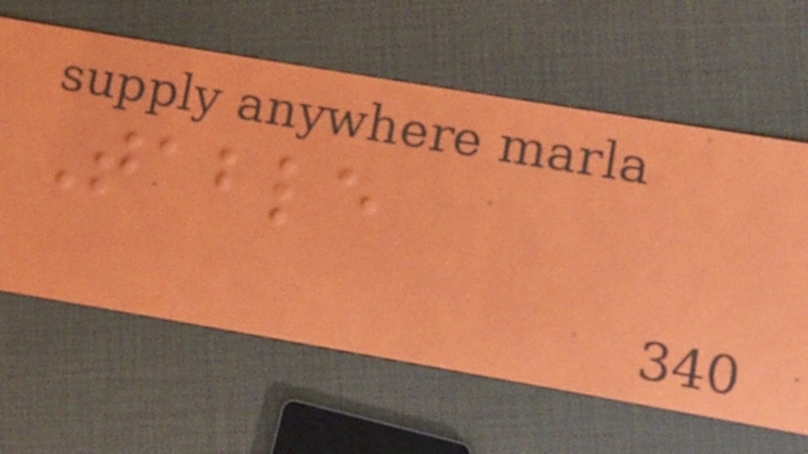Table
